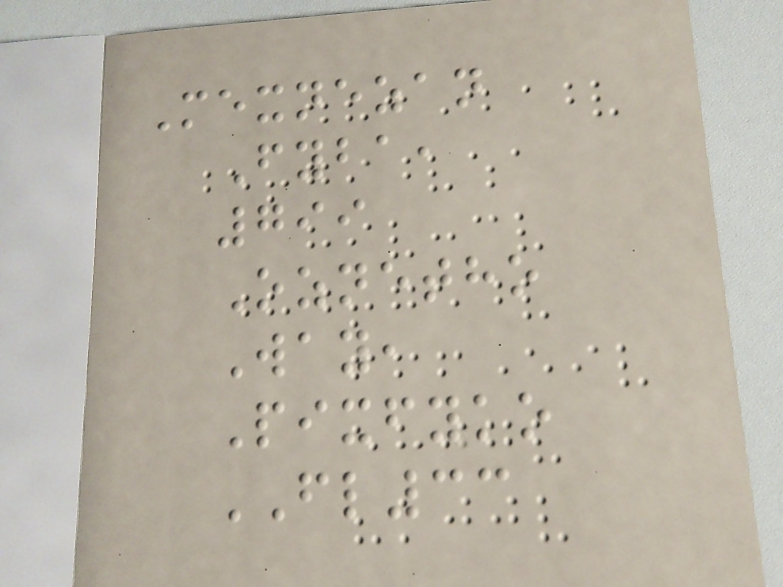Mexnezan
Fyba,
799
Oznetho
Way,
Pixfyko
FL33
